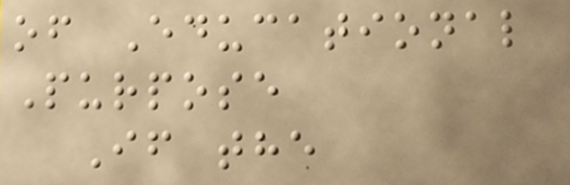of Educational
Purpose
If the
